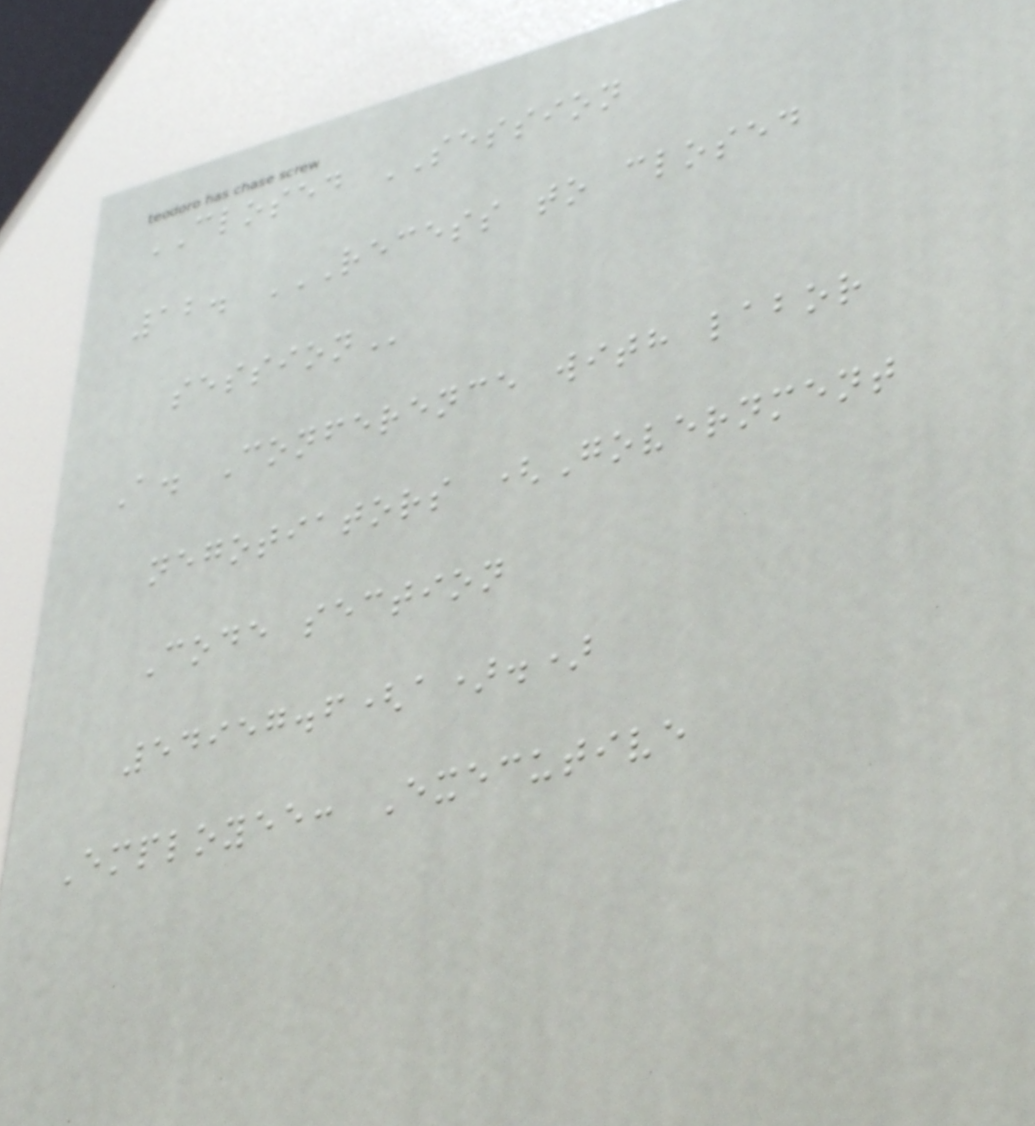CLOSED SESSION
12. RECESS TO CLOSED
SESSION
A. Conference with labor
negotiators (Government
Code section
54957.6(a).)
Employee: Executive
